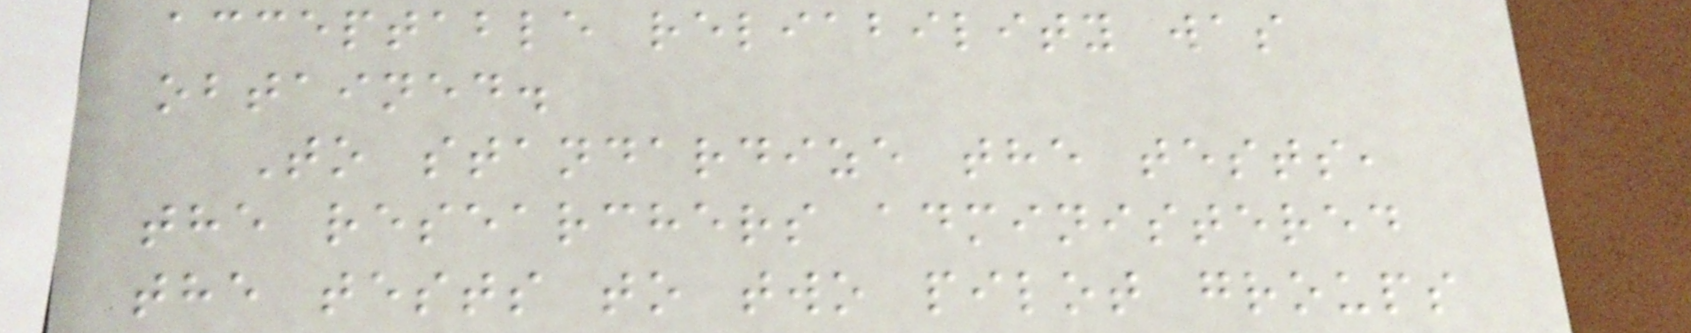acceptable reliability was
obtained.
To standardize the tests,
the researchers administered
the tests to two pilot groups
